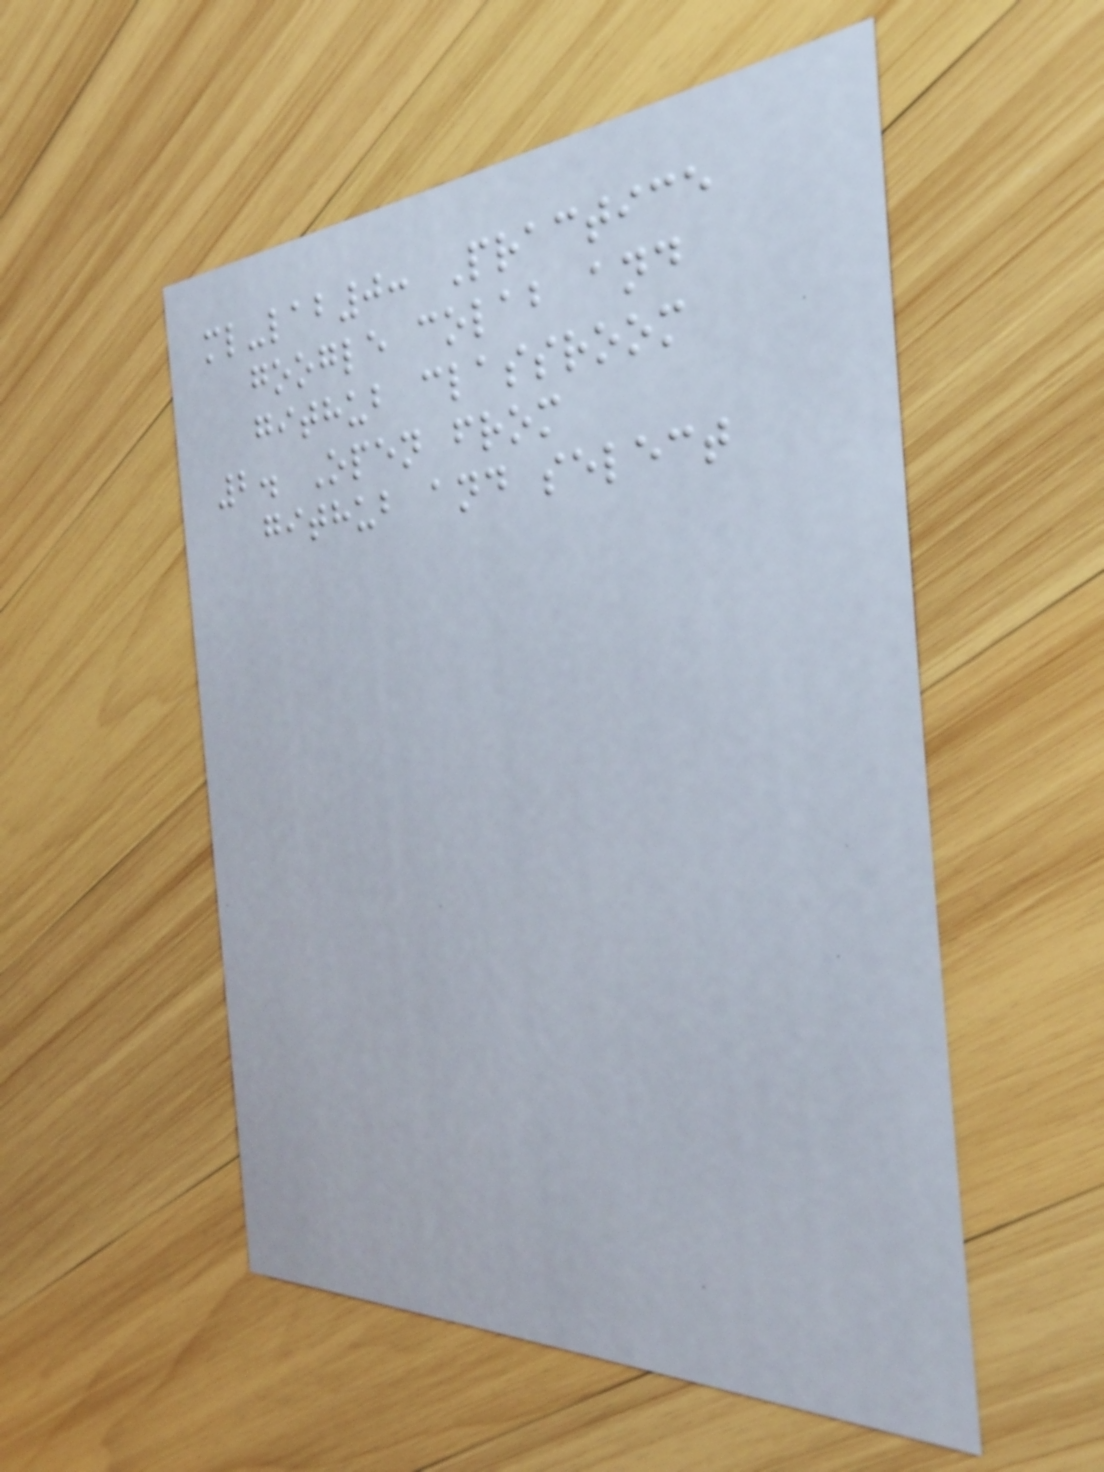ml-lab0: Practice
google colab and
github classroom
2. Open from
github and select
